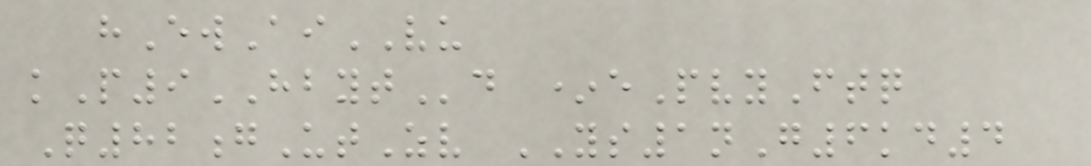hEwAiVU
kP9HBYTd *ePvyFtq
Q82gUtZv YS1nG6kd4
